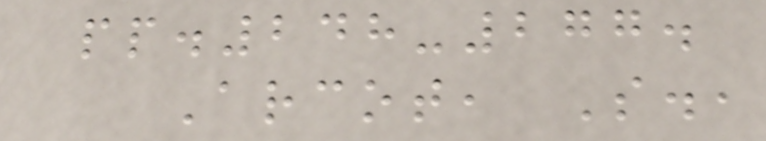pp.248-277.
Arcot, S.,
